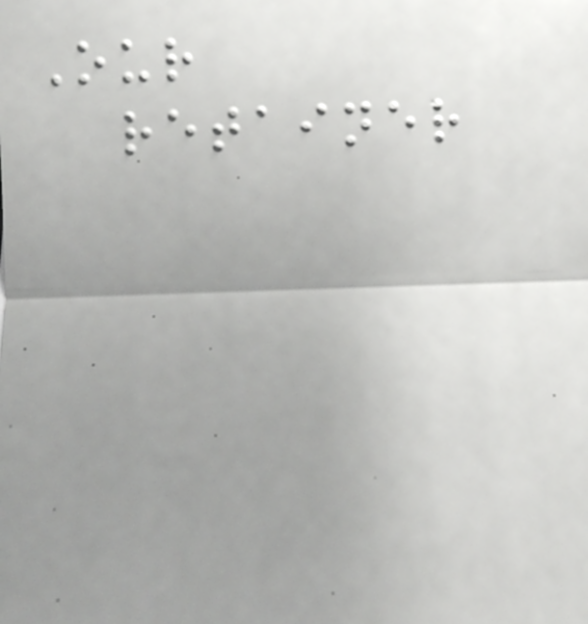Our
retainer
